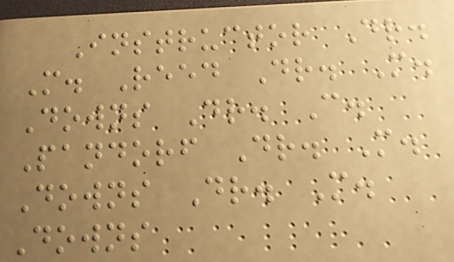Instructor Dr.
M. Reed Dr. M.
Downs Dr. C.
Pandorf Dr. M.
Downs Dr. M.
Downs
